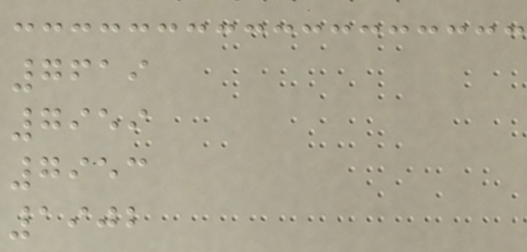7619
7959
7953
1902
